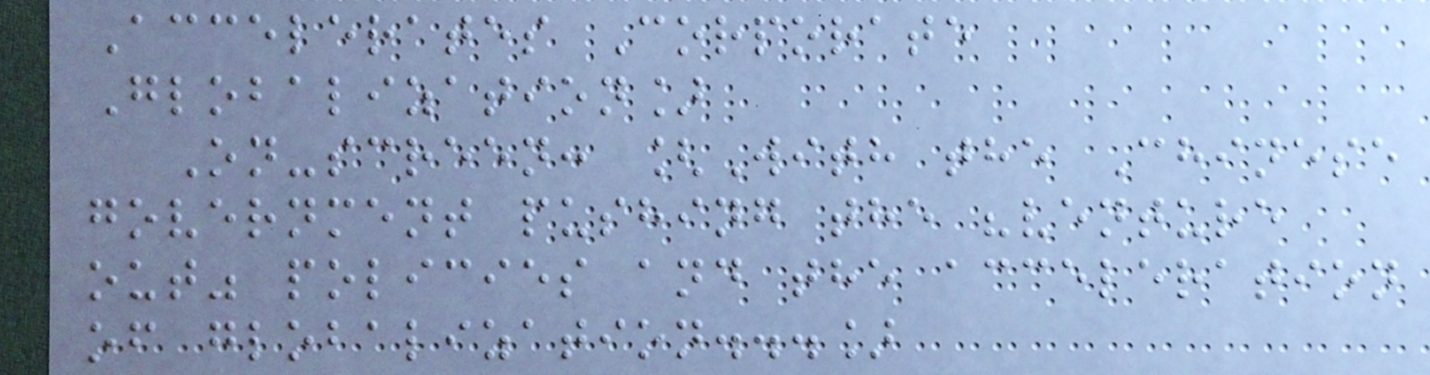Accelerates Corporate
Globalization]
On-screen: [With the Chinese
government pushing the "venture
out" policies and the acceleration
of globalization...]
